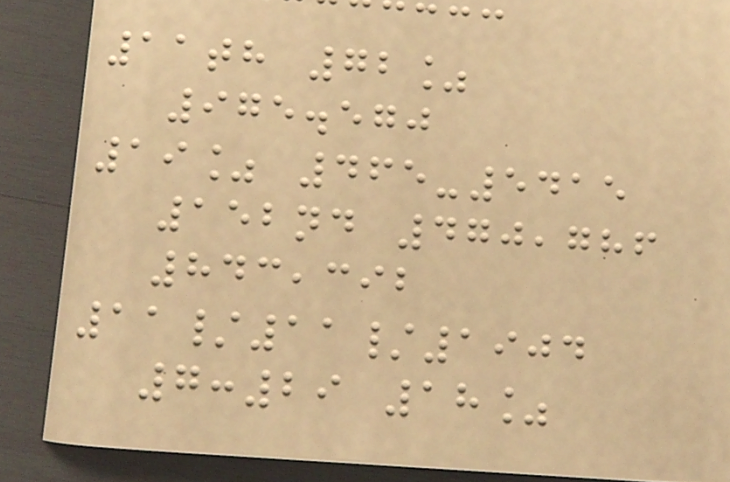11th 72%
975.570
19% 465-5415
152nd 470,786
843,392
11/11/1904
7:29 18%
